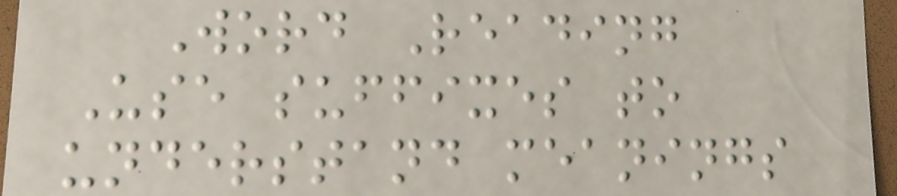Word Reading
Use suffixes to
understand meanings
